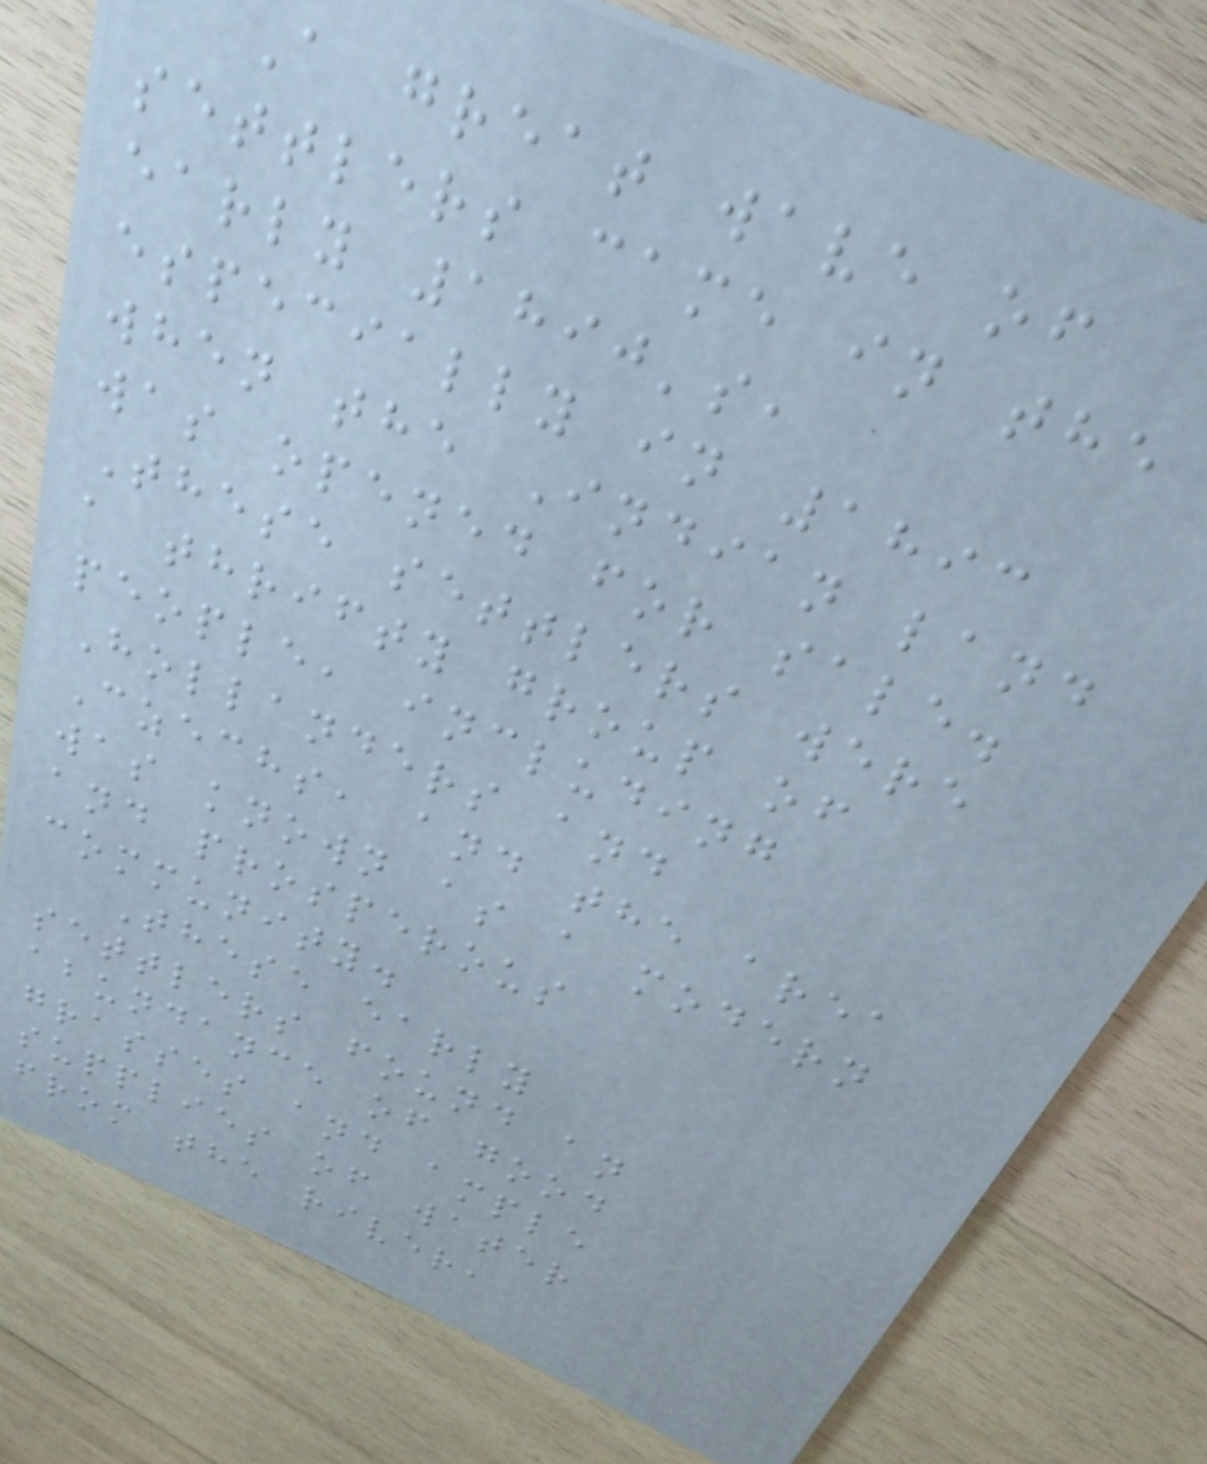A great wave of
settlers came in the
early 1890's,
especially in 1893
when the Indian land
was opened for sale.
These settlers were
a thrifty group of
people, including
Hollanders and
Czechs, and the area
was known as a modern
and prosperous
community.
These early
settlers found an
abundance of good
grasses and ample
supplies of water
from the river,
